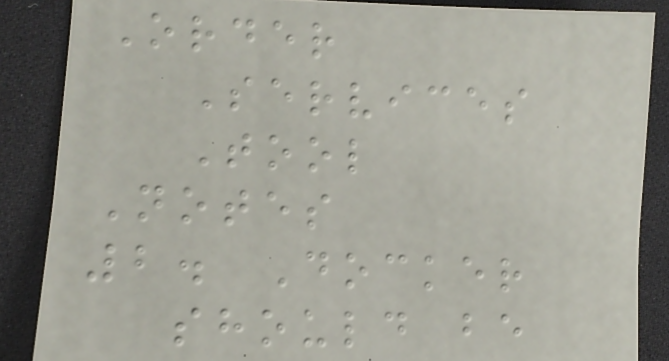Order
Services
Tool
Notes
2. Docker
should be
